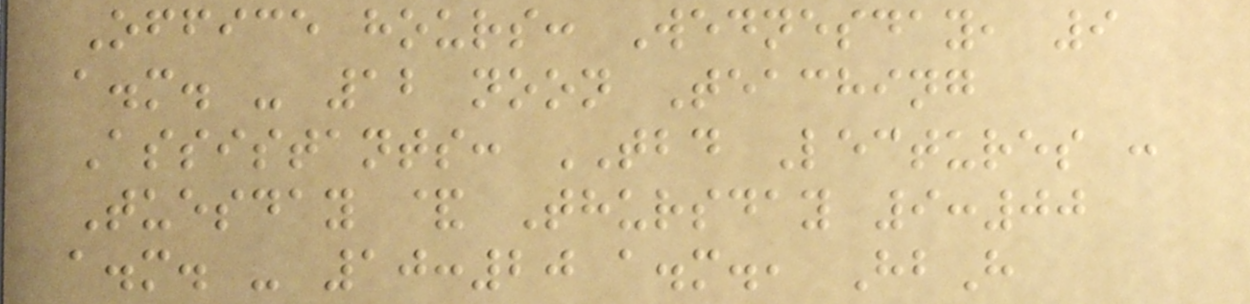Office hours: Wednesday, 9
a.m. - 12 noon Teaching
Assistants: TBD Lectures :
Tuesday & Thursday 9:00
a.m. - 10:20 a.m., HbH
